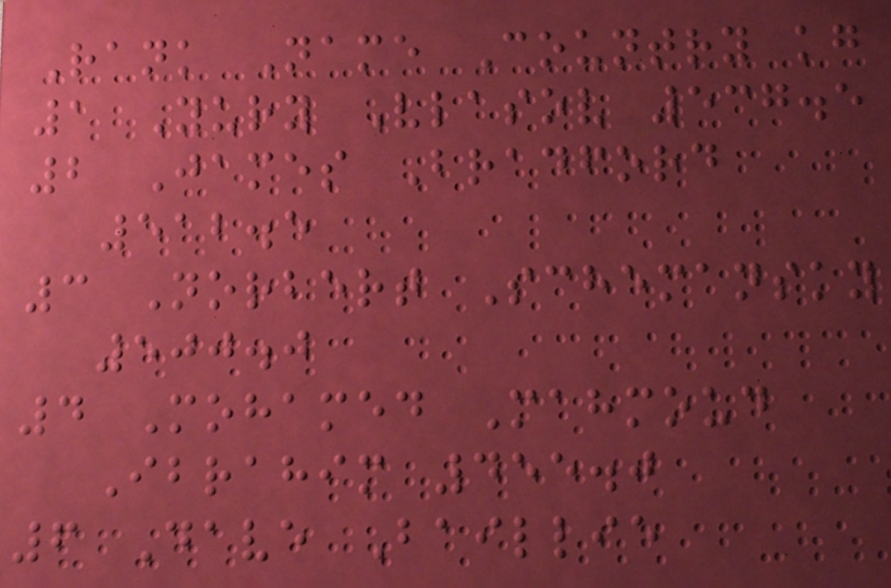Rank Name Country kg
1 Yury Vlasov 537.5
2 James Bradford
512.5
3 Norbert Schemansky
500.0
4 Mohamed Mahmoud
Ibrahim 455.0
6 Dave Baillie
